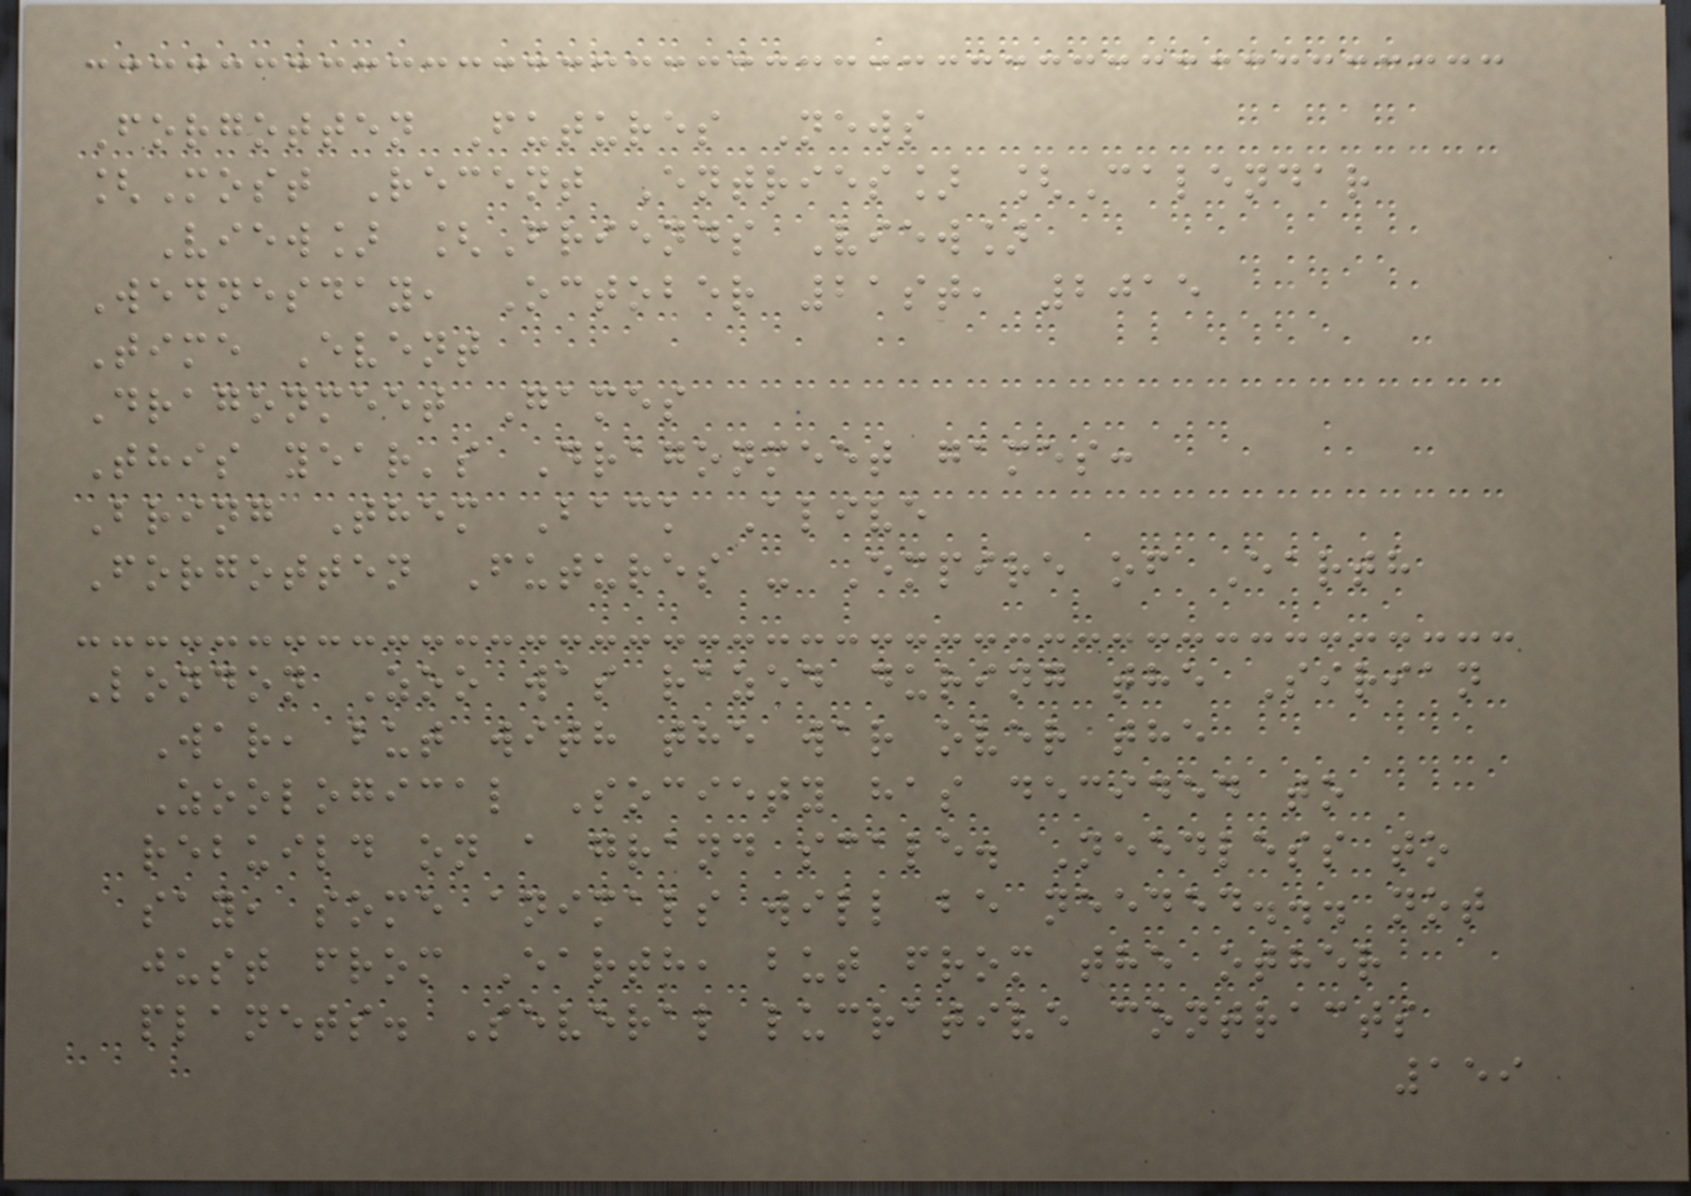Forgotten Futures News
[Most Recent Entries] [Calendar
View] [Friends View]
Wednesday, October 21st, 2015
Time Event
Dragonmeet Games
This year's Dragonmeet games:
Bring Them Back Alive
Forgotten Futures - Empire of Earth
London Zoo was razed during the Sirian
War, but with the war over the
Zoological Society has decided to
rebuild on a grand scale. Needless to
say, some animals will be needed... not
just from Earth, but from the other
planets. Several lucrative contracts
159
